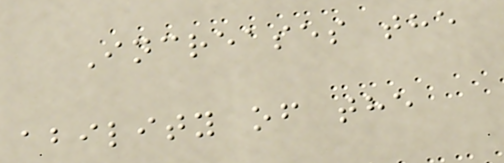Increases the
ability of the
